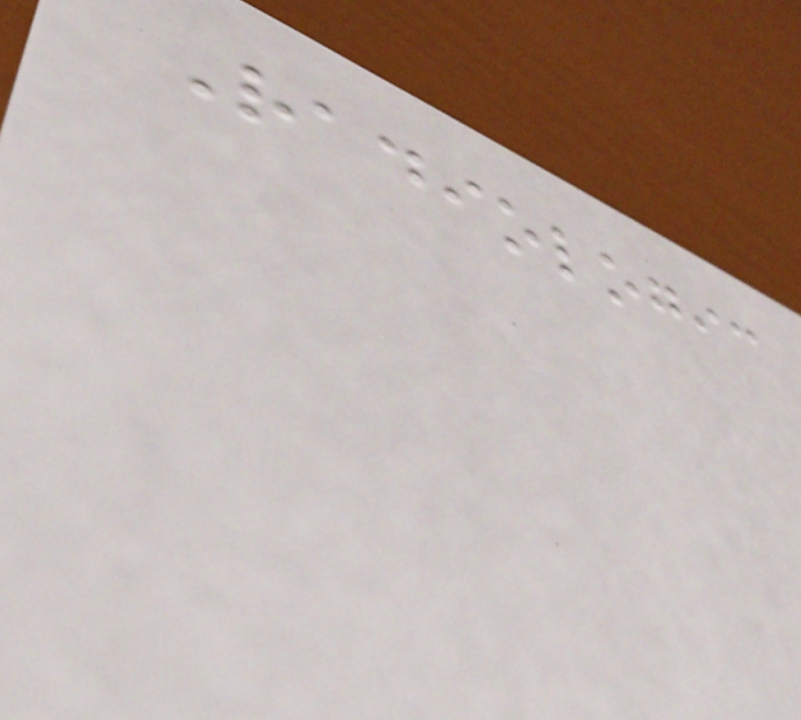Radiologic
